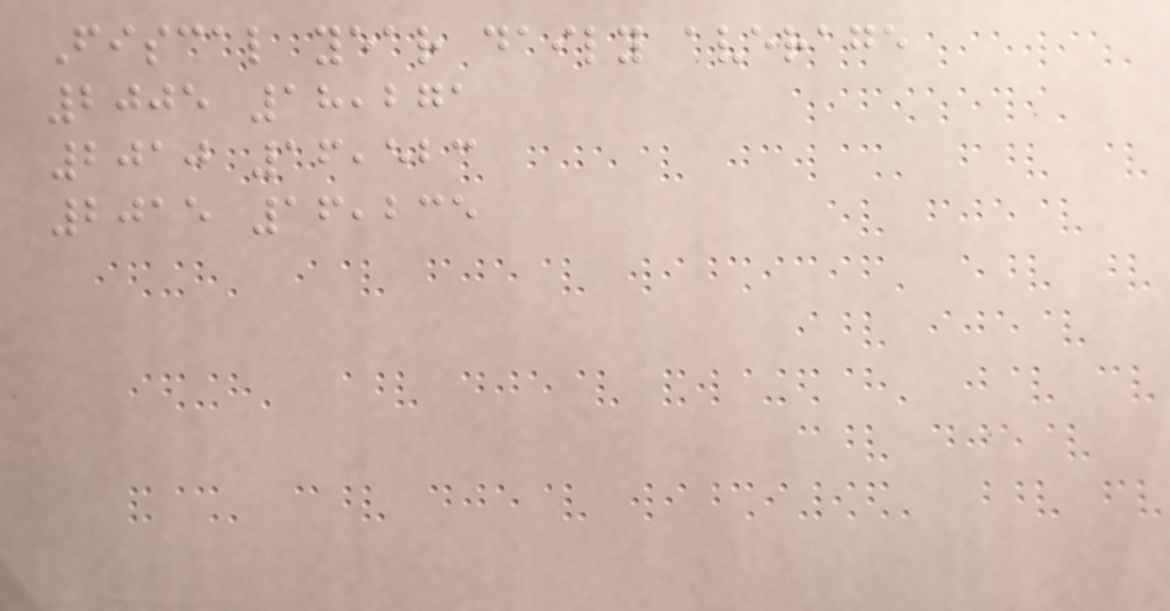Fiscal year daily average
2005 18,271
2010 16,523
2015 16,235
